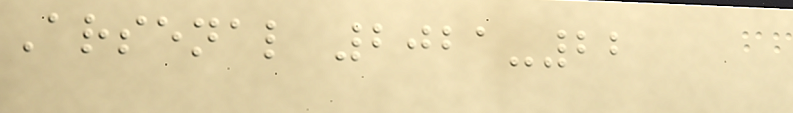Arsenal 2021-22
